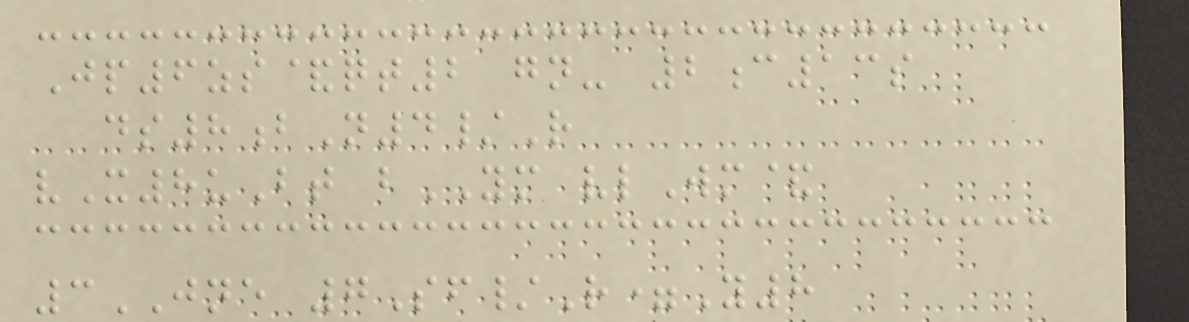Jp6zs&qt2 gn- 2c13s
ds8bN4/R
vX8uBt bYM vlWm&
3JNE 7Sf/R=Y8
